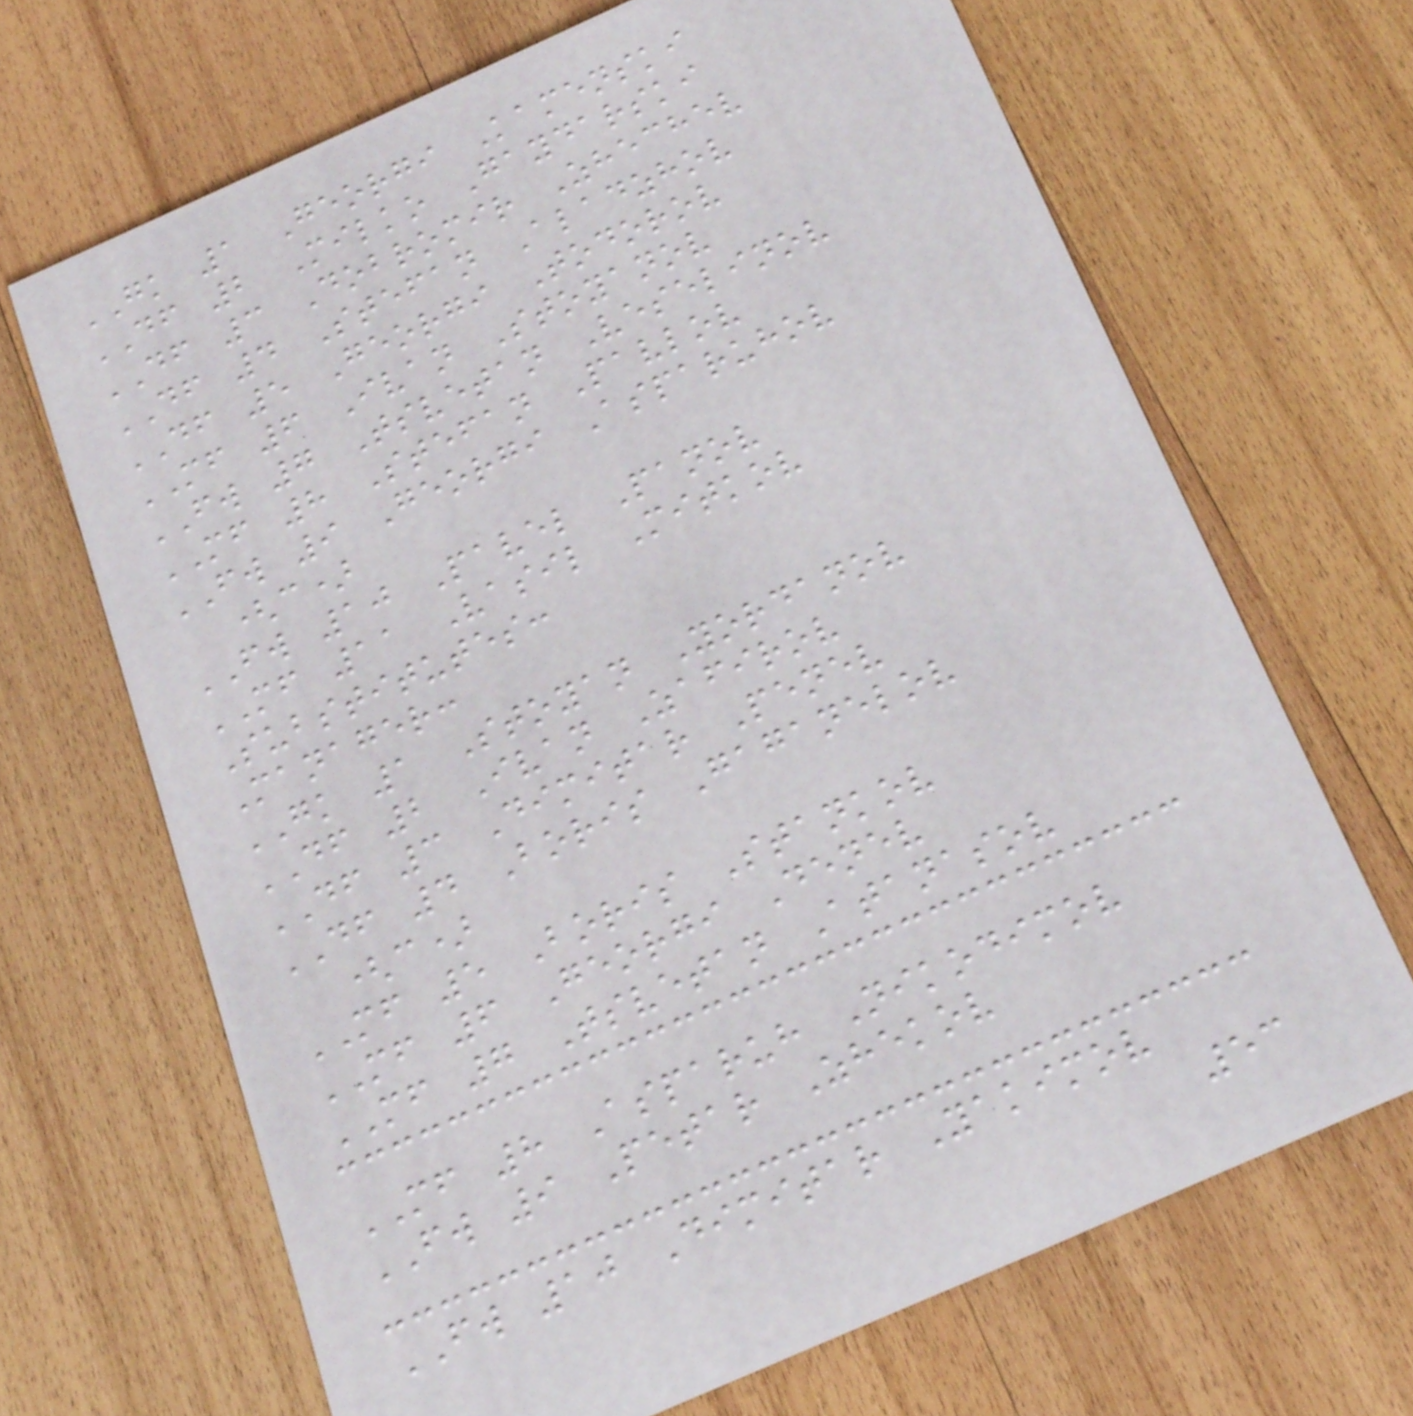GK 1 Georgi Kamenski
DF 2 Milko Gaydarski
DF 3 Dobromir Zhechev
DF 4 Stefan Aladzhov
DF 5 Georgi Todorov
MF 6 Ivan Stoyanov
FW 7 Tsvetan Veselinov
MF 8 Stefan Pavlov
FW 9 Georgi Asparuhov
(c)
FW 10 Pavel Panov
MF 11 Vasil Mitkov
Substitutes:
Manager:
GK 1 Stoyan Yordanov
DF 2 Ivan Zafirov
DF 3 Dimitar Penev
DF 4 Boris Gaganelov
(c)
MF 5 Boris Stankov
MF 6 Georgi Denev
MF 7 Tsvetan Atanasov
MF 8 Asparuh Nikodimov
FW 9 Petar Zhekov
FW 10 Dimitar Yakimov
53
